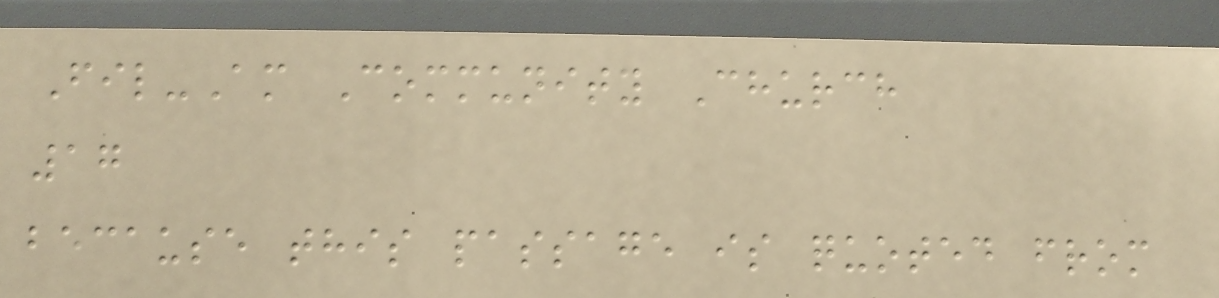Fil-Am Community Church
17
because this passage is quoted from
